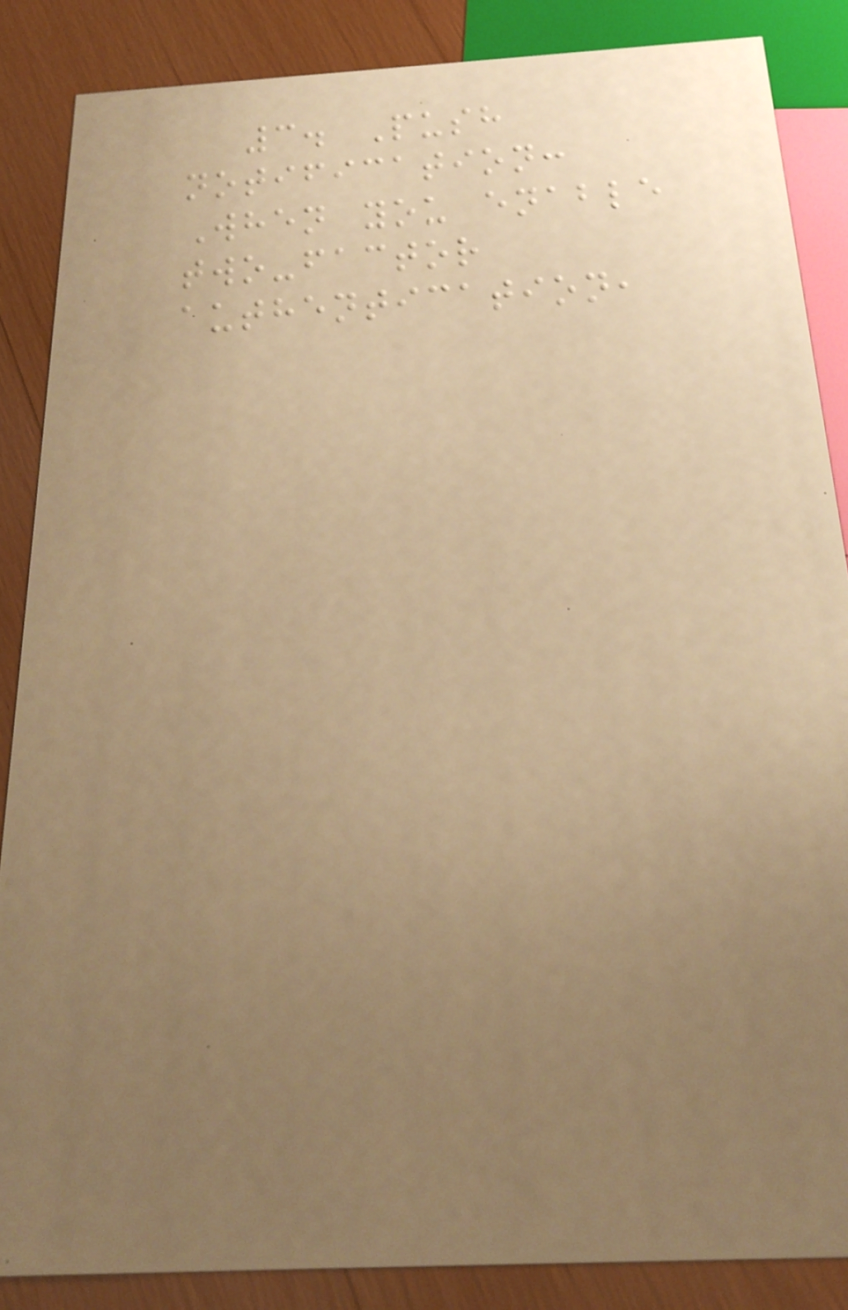3. Push
notification:
When you enable
two-factor
authentication,
